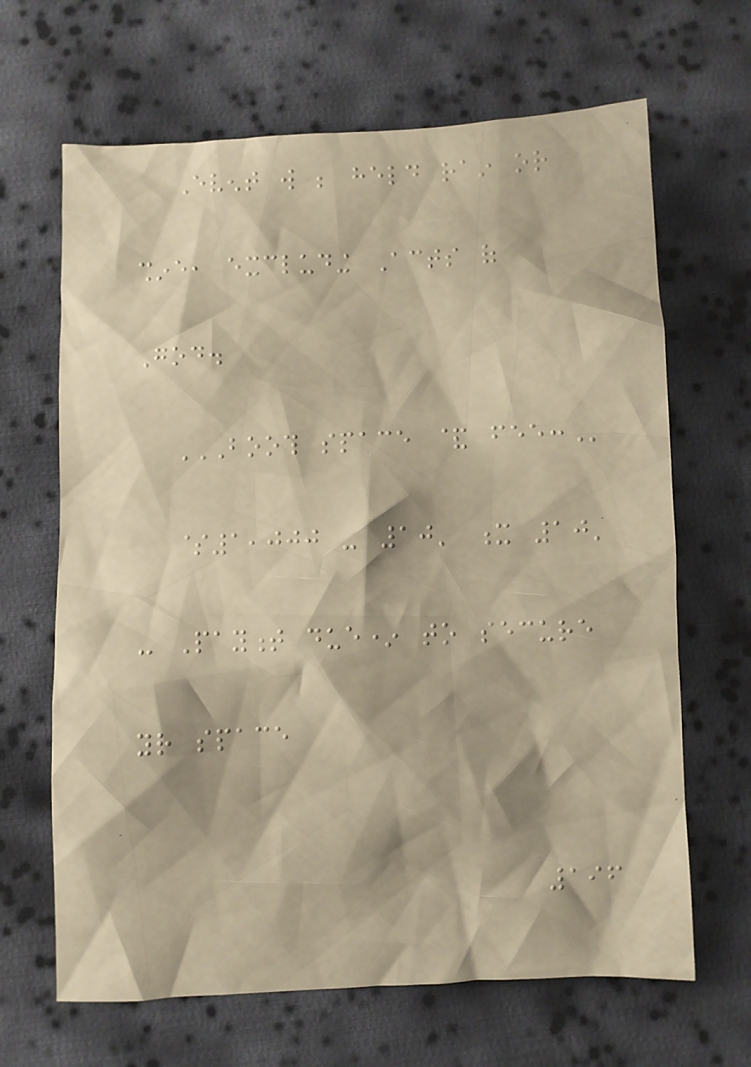Event will be held rain or
shine, excluding Acts of
God.
BOOTH SPACE & FEE:
$1,000 - 10' x 10'
- Payment due* to secure
your space
196
